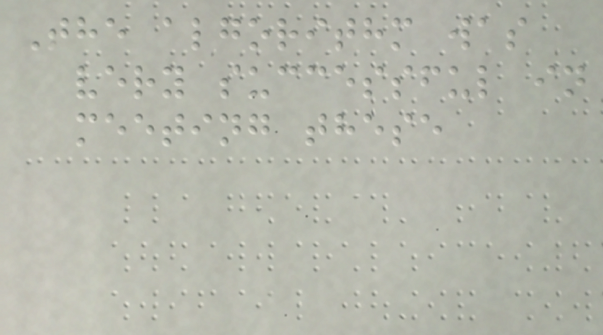The algorithm was
very successful in
meeting these
